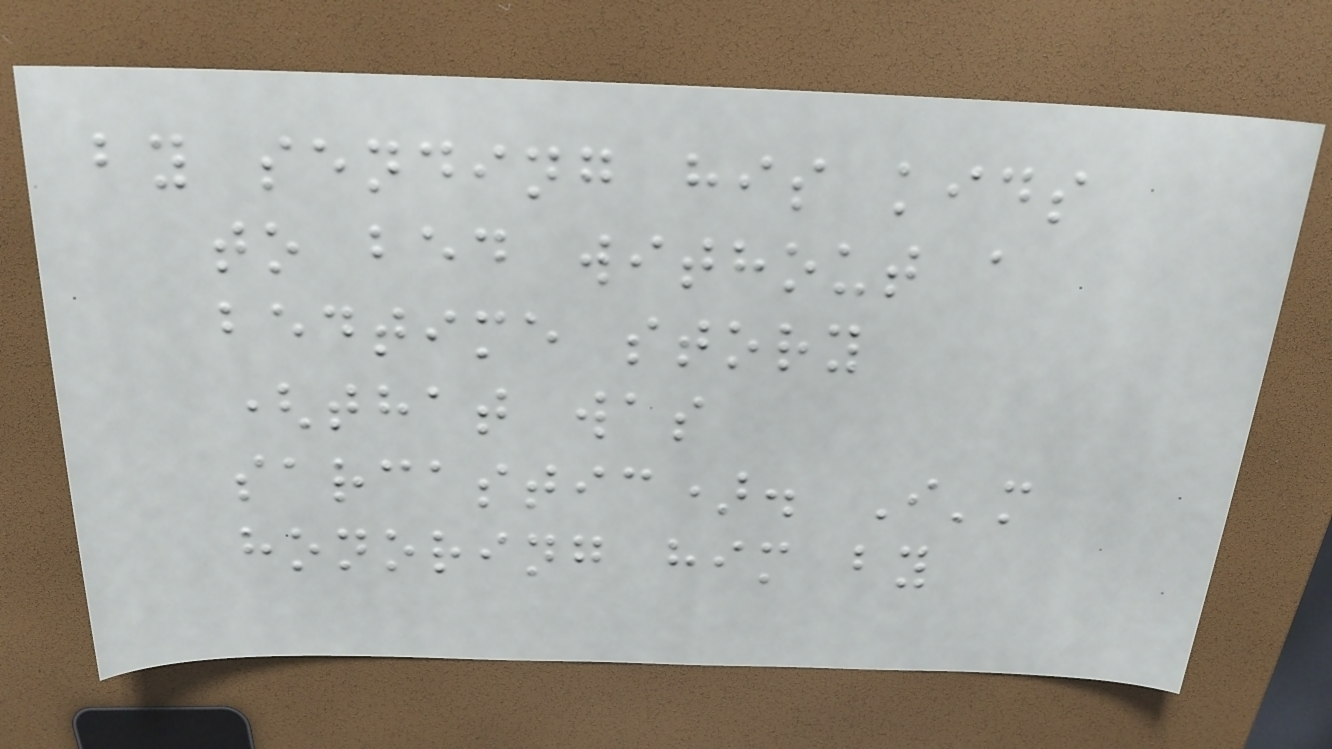by sending his kids
to bed without a
bedtime story
(that was
sarcastic). I'm
honoring him by
